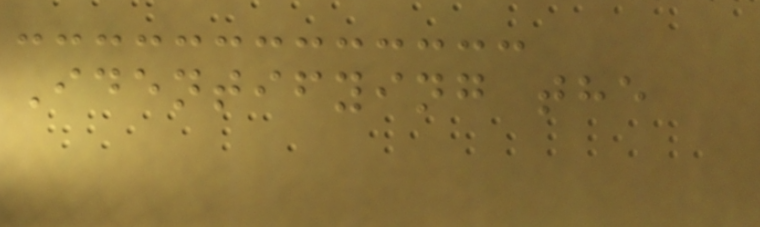Identifying the
